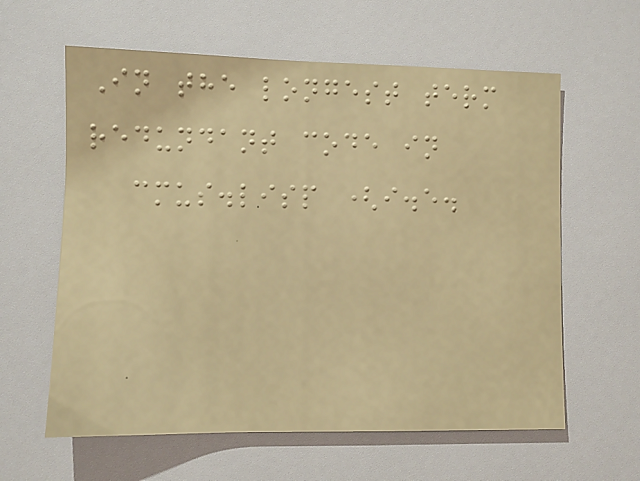In the longest term
redundant code in
cmus.lisp (i.e.
